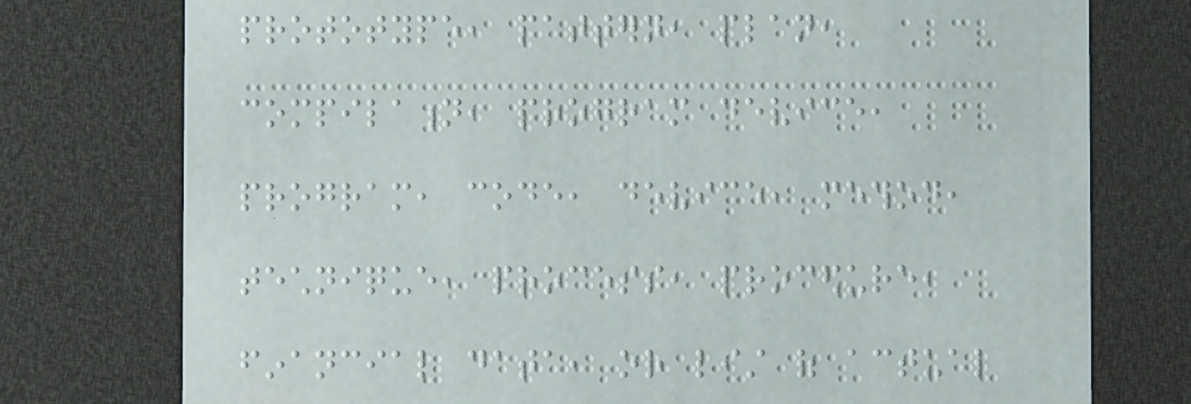prototype, pattern, plan,
compilation, program device,
program, code, device, method,
technique, process, procedure,
financial data, or list of actual
